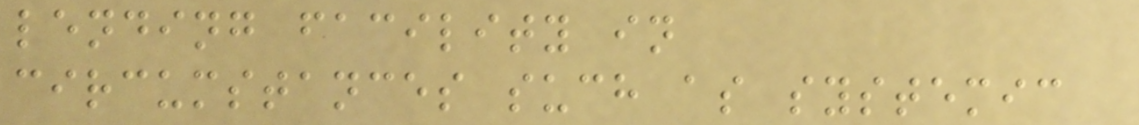lending facility in
circumstances such as systemic
